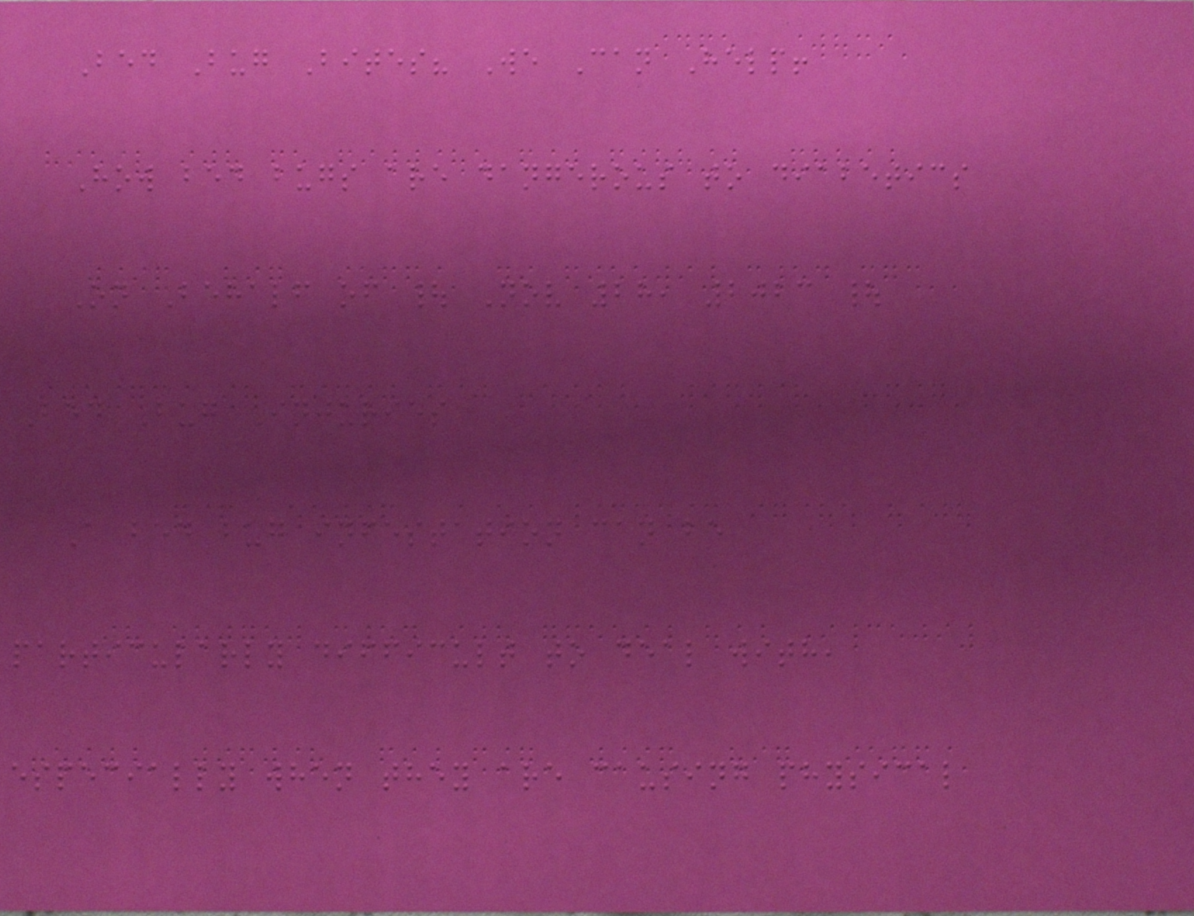Bed Bug Bites? We Can Help!
How bed bugs are dangerous to diabetics
On Behalf of | Nov 28, 2023 |
Bed Bug Injuries
A bed bug infestation can be
particularly difficult to deal with,
especially when they are causing physical
